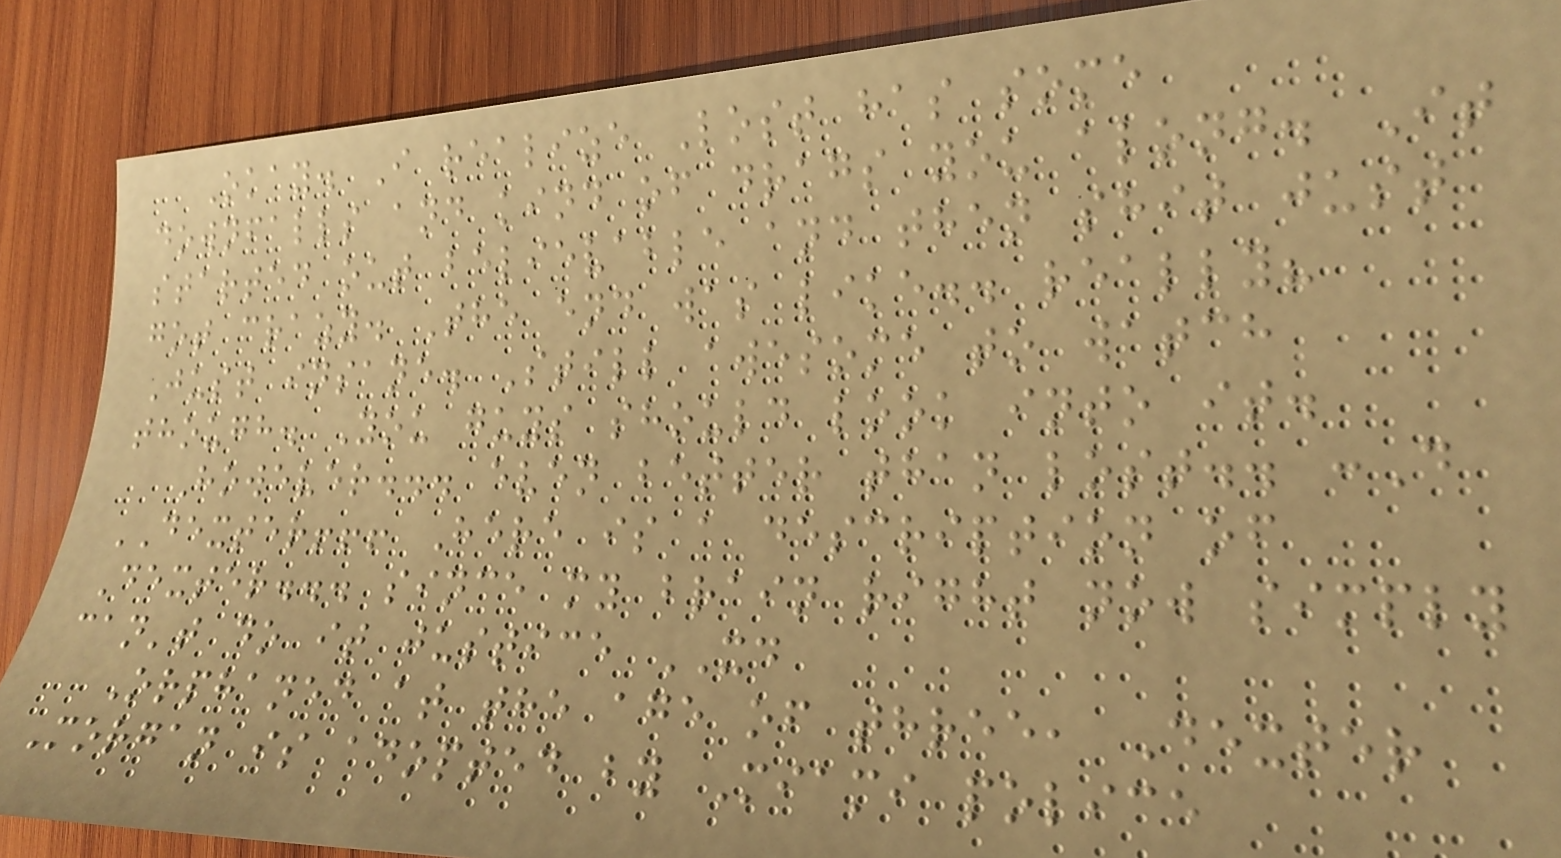Okay. I realize Lost has some
downfalls and kind of drags you along. It
started out believable and then shit just
got crazy. The end was like.. really?
Just insane. Still awesome to watch
though. You guys should look into it.
However... even better than lost.. :D
DEXTER!!! Here is a description of
Dexter... since my brain right now simply
can't do it justice XD
Orphaned at the age of three, Dexter
Morgan is adopted by Miami police
